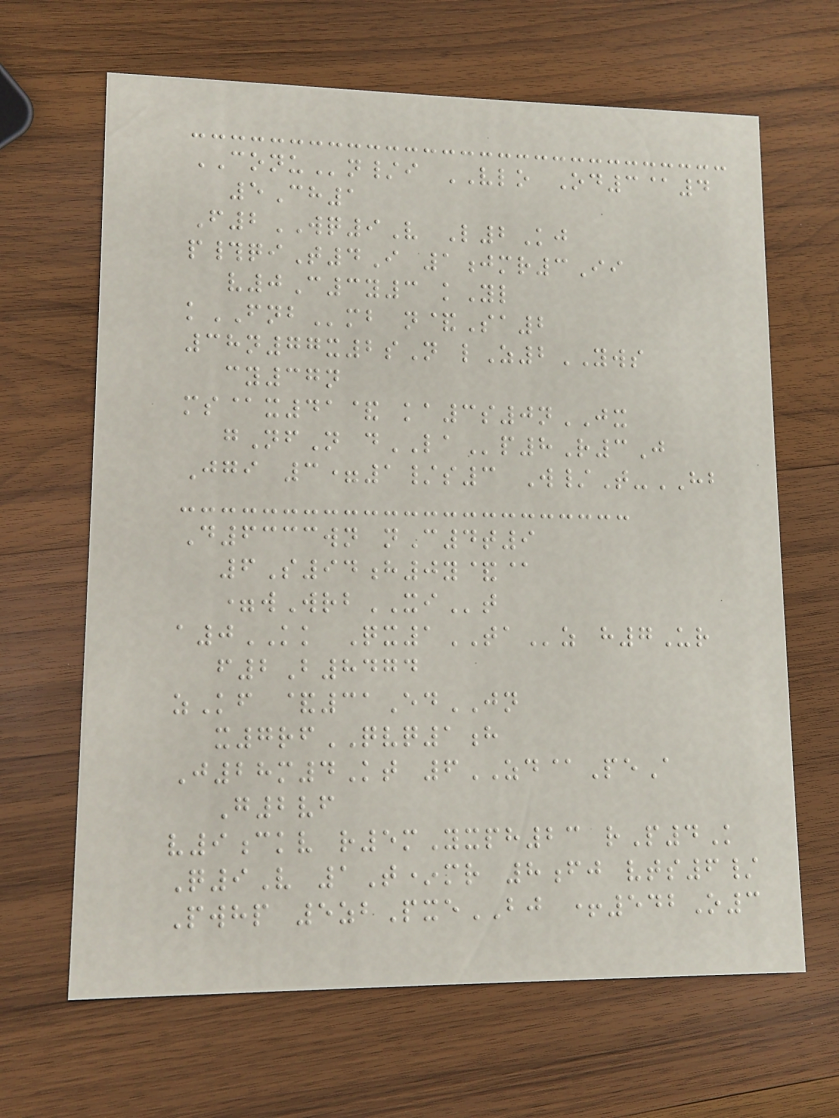CONUn/i VLO Od3@4
5Ch1
F2WQ9V L2Kj
p#qiT4I 1jmr3Ii
v0C3y3 kYl
kFNBmb n&Sa2
38n77x2sN lZ2YWS
cy37n
ms@x41& ka3s0nJX
gNfN dLAp8R3J
Jgi 3=1/s3 W/T-HB
D6333wn nC4t9
6S94h0y&@
=wWrbXIt
a0KK Qx1TAz h7Ur
f2B8474
zKf &31EdJN
x7rfQVQ1h
J28m4Kt 6ZD@PeA
G2vf
v9ckv r5mYxph23 rP4K
Q9V 1T*mr 8fj vts6/
Pwhp 5zbPxeBJ +542O3
